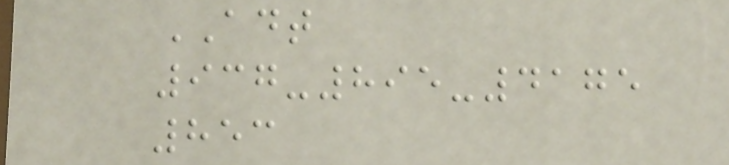ADT
937-895-4175
853
